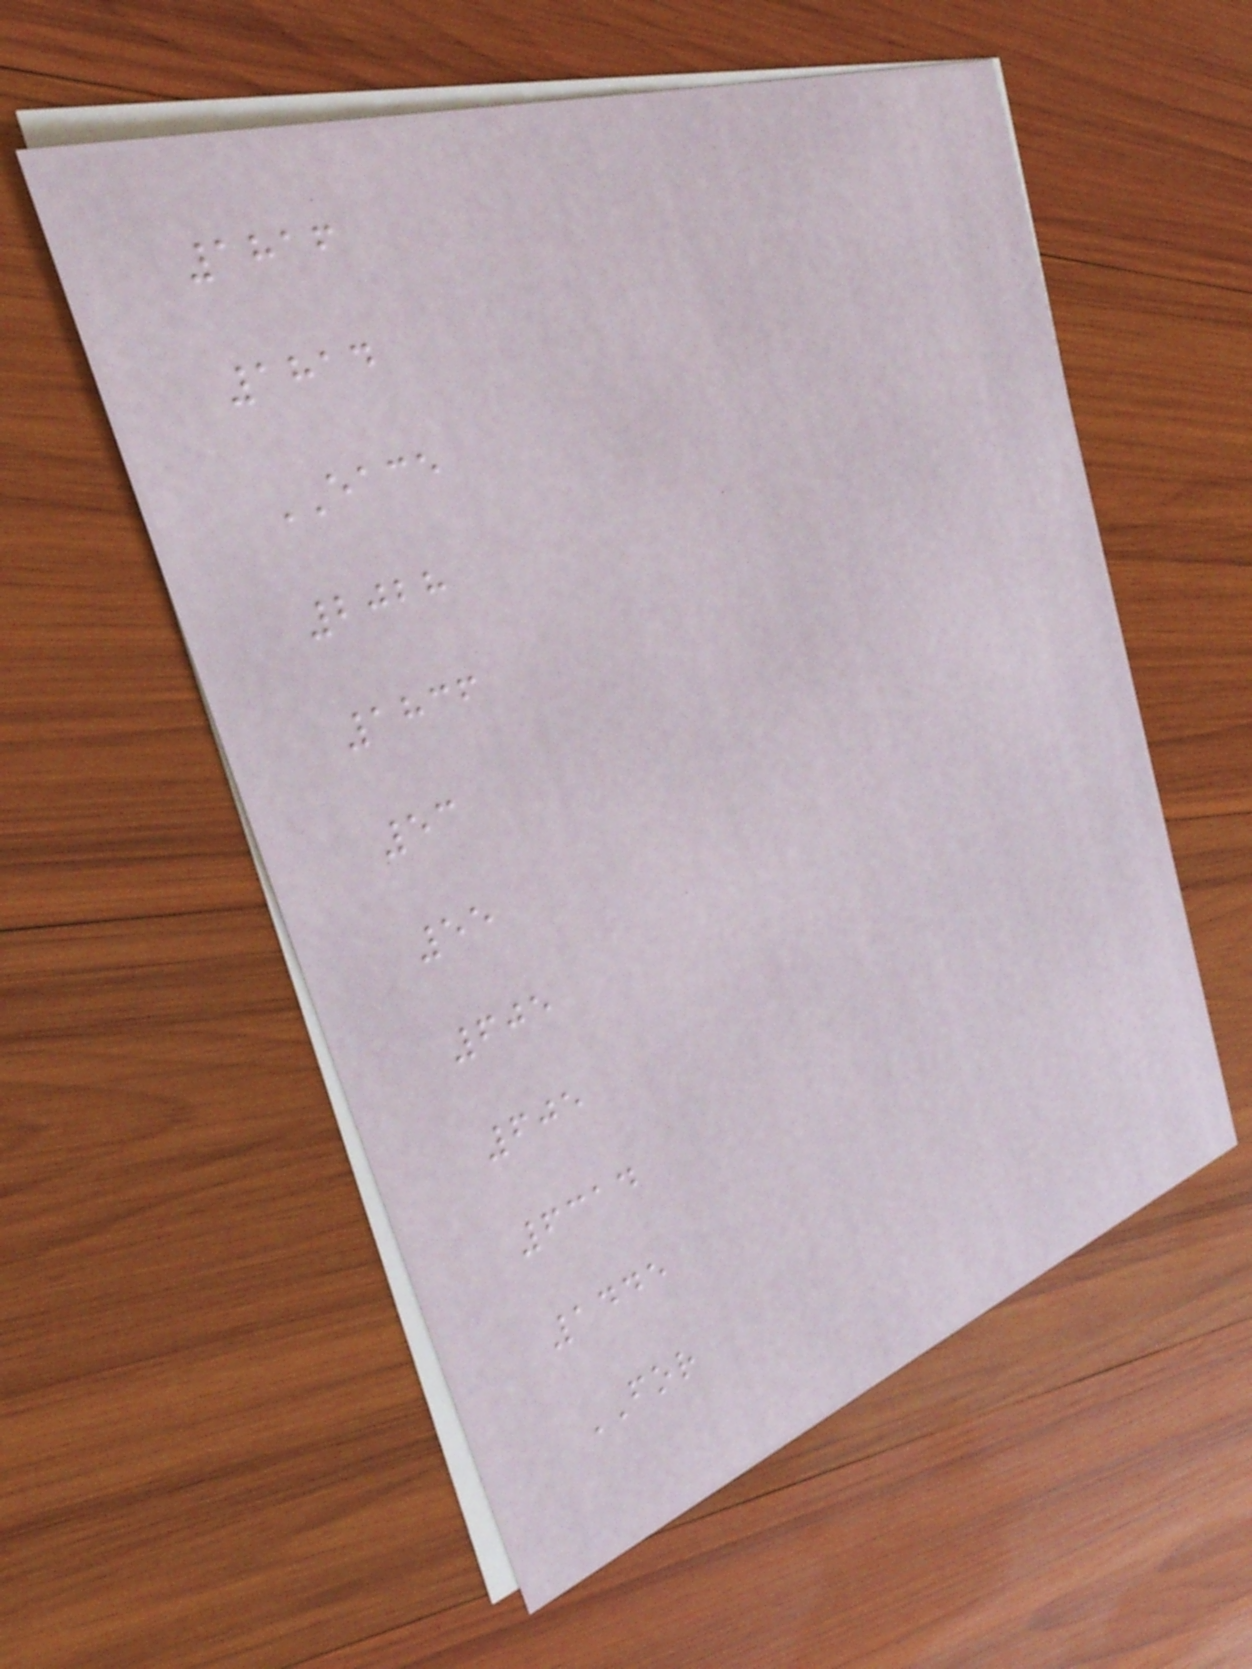1816
1814
EACE
2028
1836
53
55
605
605
6314
1445
FOR
